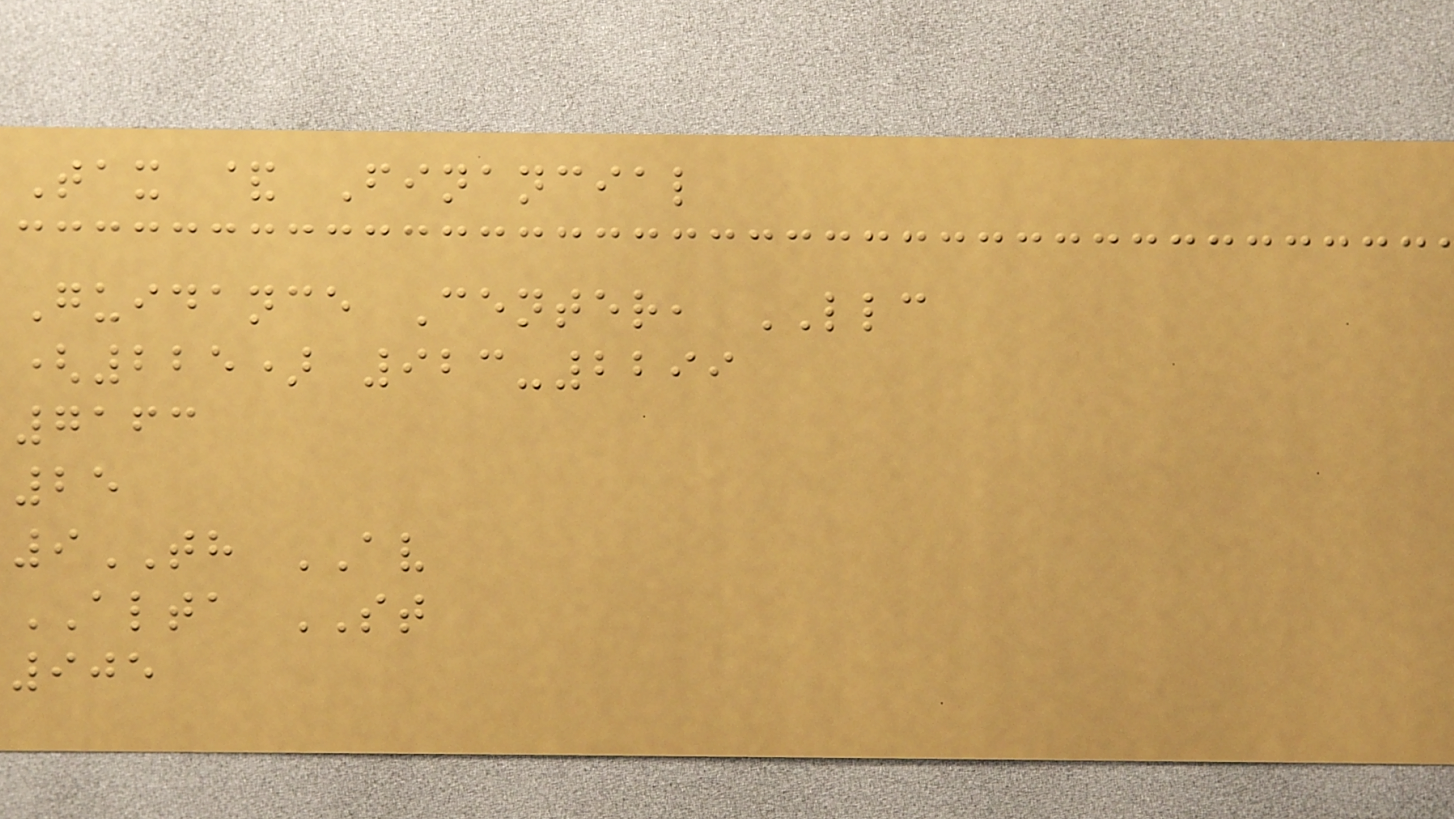Tax & Financial
Guidance Center, LLC
(225) 923-2299
7163
25
9TH AV
ALTA ST
905
